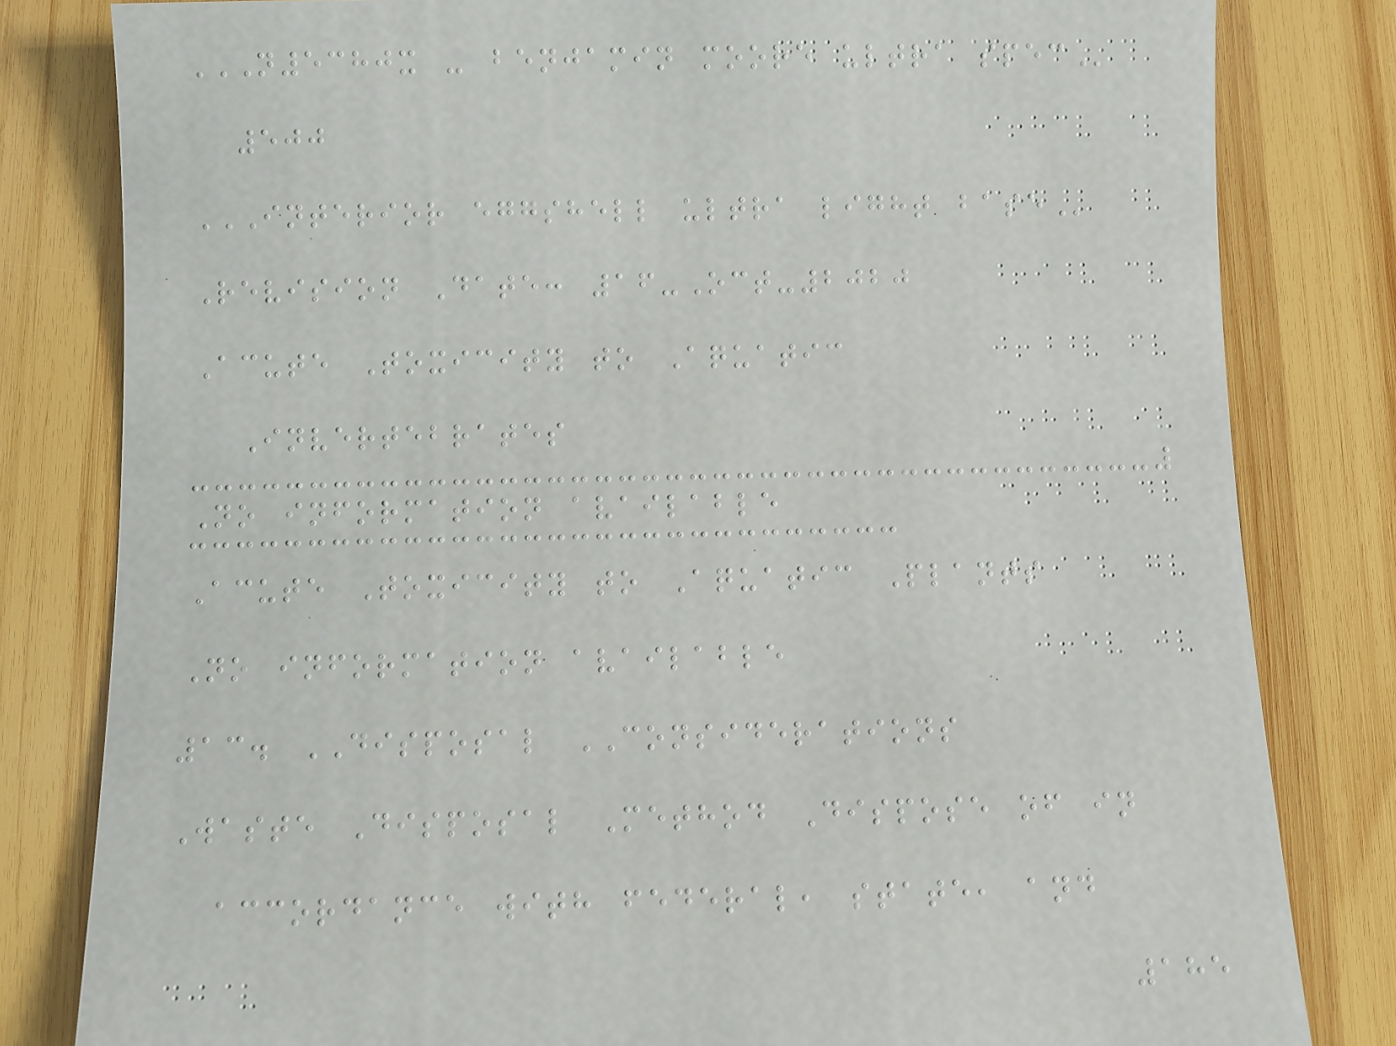N5380X - BENJAMIN MOORE ULTRA SPEC
500
INTERIOR EGGSHELL ULTRA LIGHT BASE
Revision Date: 16-Oct-2020
Acute Toxicity to Aquatic
Invertebrates
No information available
Acute Toxicity to Aquatic Plants
No information available
13. DISPOSAL CONSIDERATIONS
Waste Disposal Method Dispose of in
accordance with federal, state, and
185
